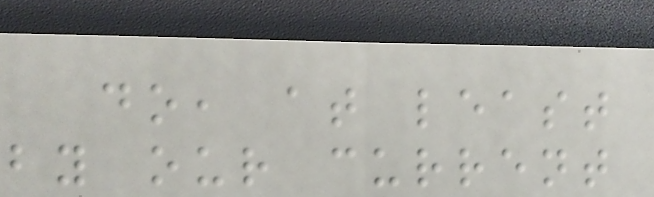do, at least
by our current
